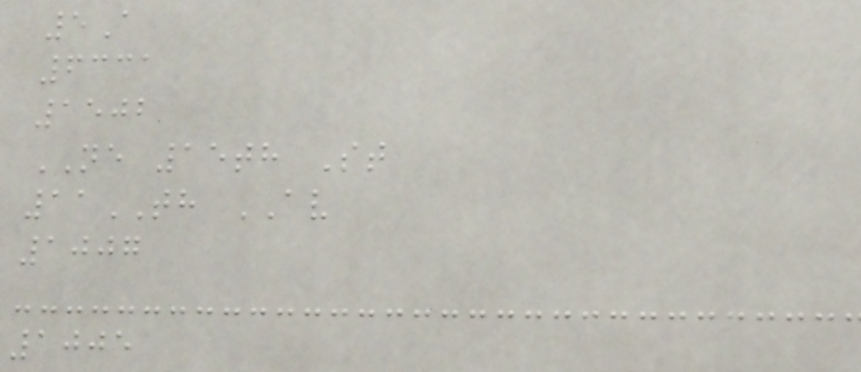5A
6331
1502
NE 15th St
11TH AV
1007
1005
